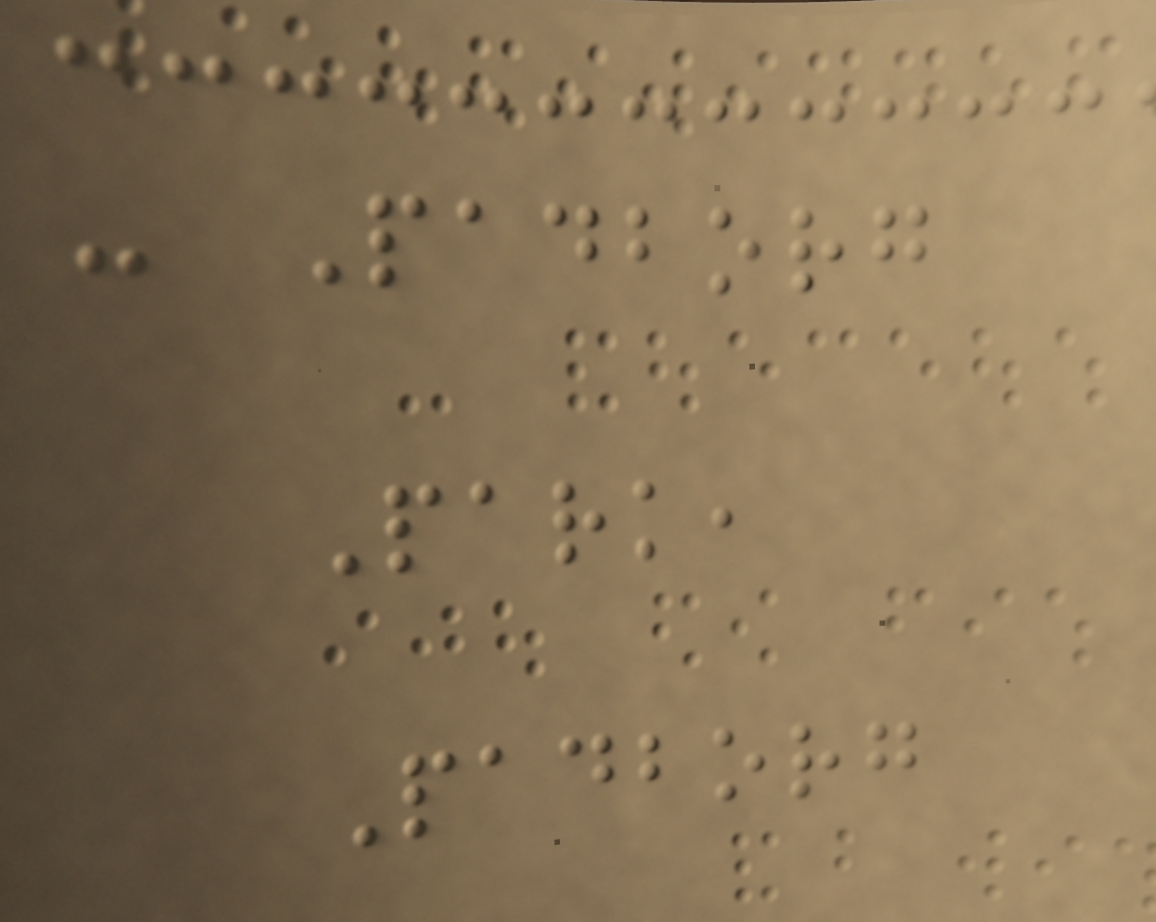- Padborg
Park,
Padborg
